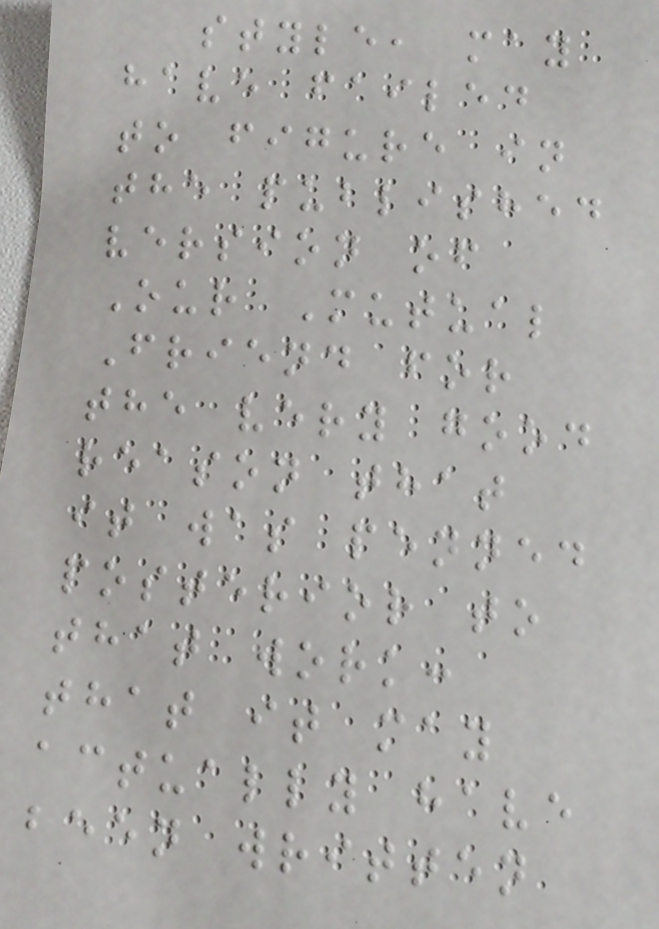style, may
have failed
to figure in
the published
version of
Our Mutual
Friend for
the very good
reason that
it was penned
posterior to
that work:
that it may
actually have
been written
